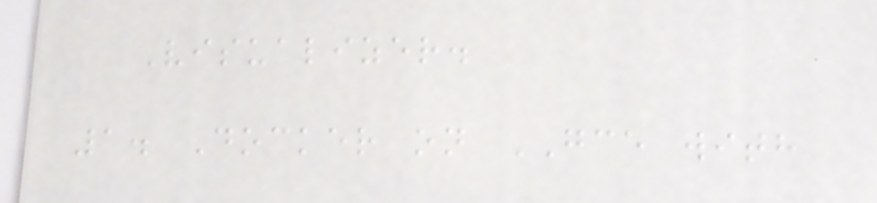Visualizer.
1. Docker on GCE with
